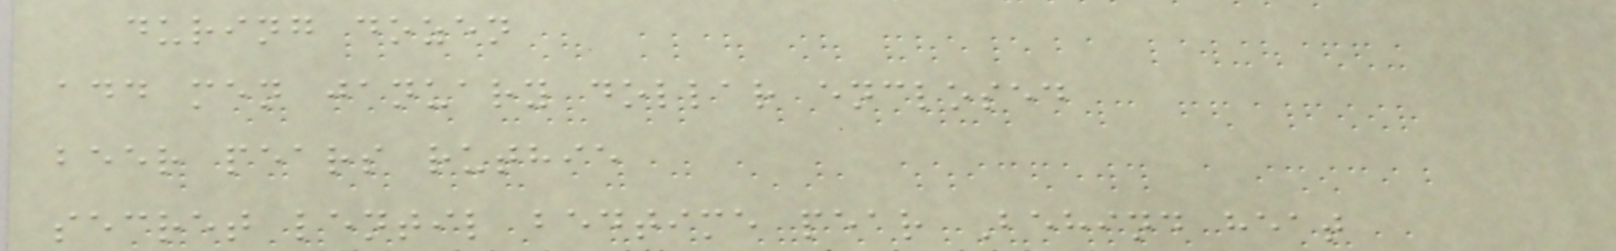during dozen
add men january dollar enclosed
beer pears ruthie
secret lentil bedtime pear Behind heat
